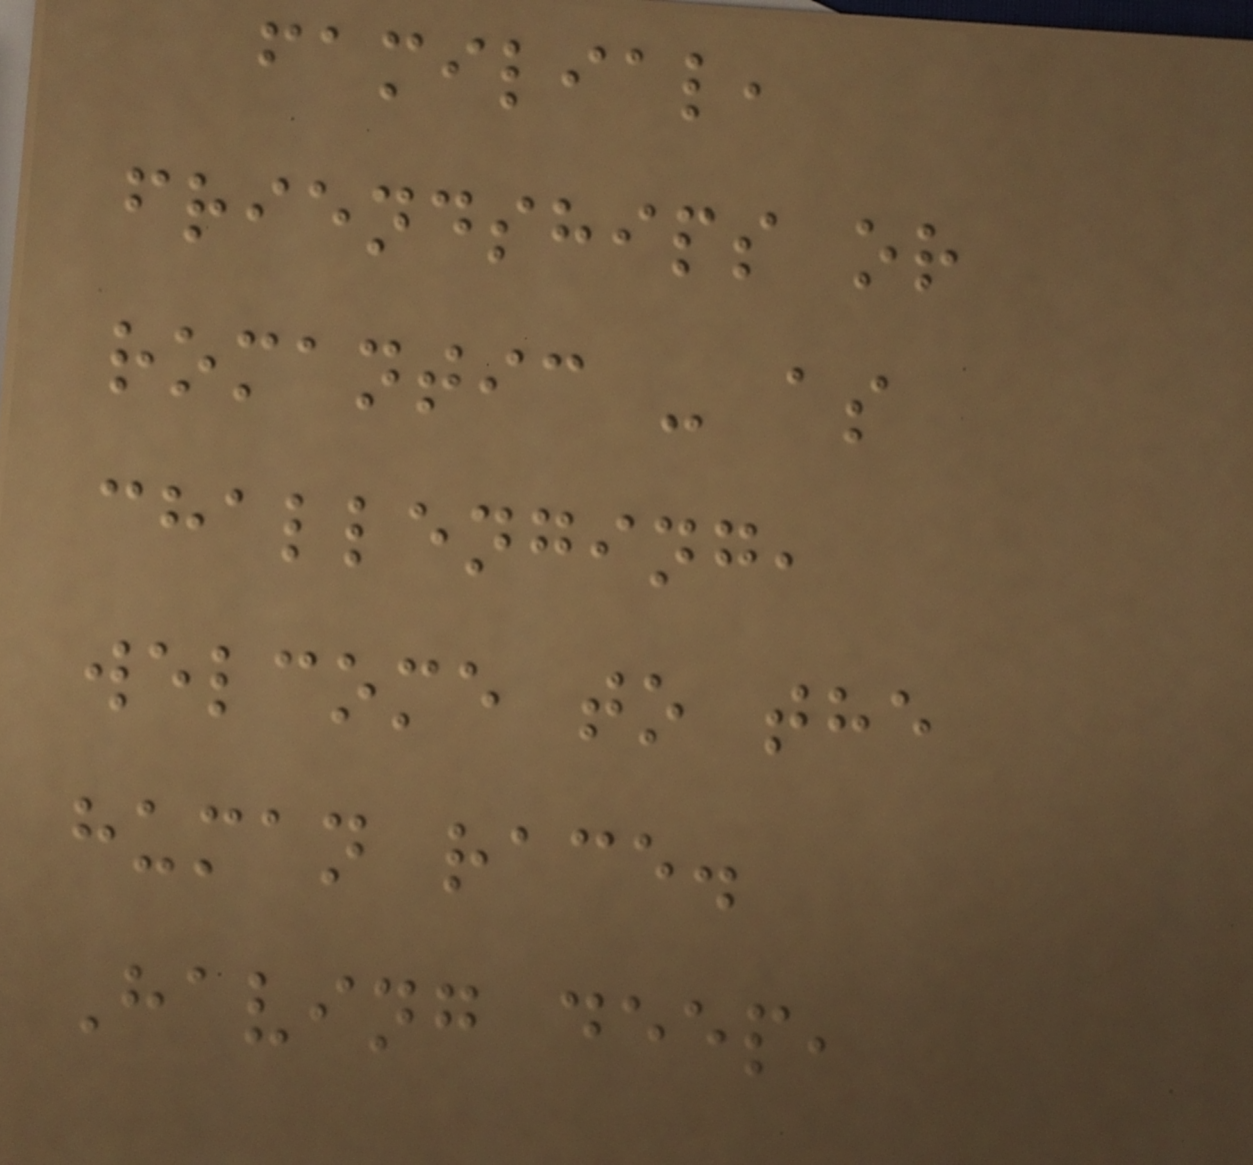familial,
friendships or
romantic - as
challenging,
welcome to the
human race.
Having deep,
